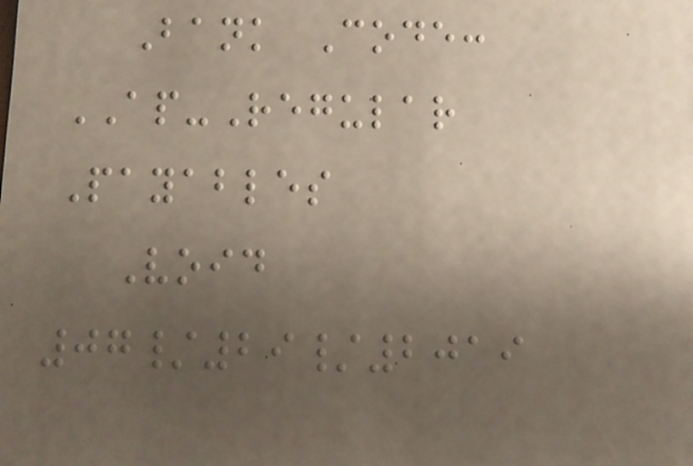Bank Code:
AP-Regular
Payables
Void
07/29/2019
